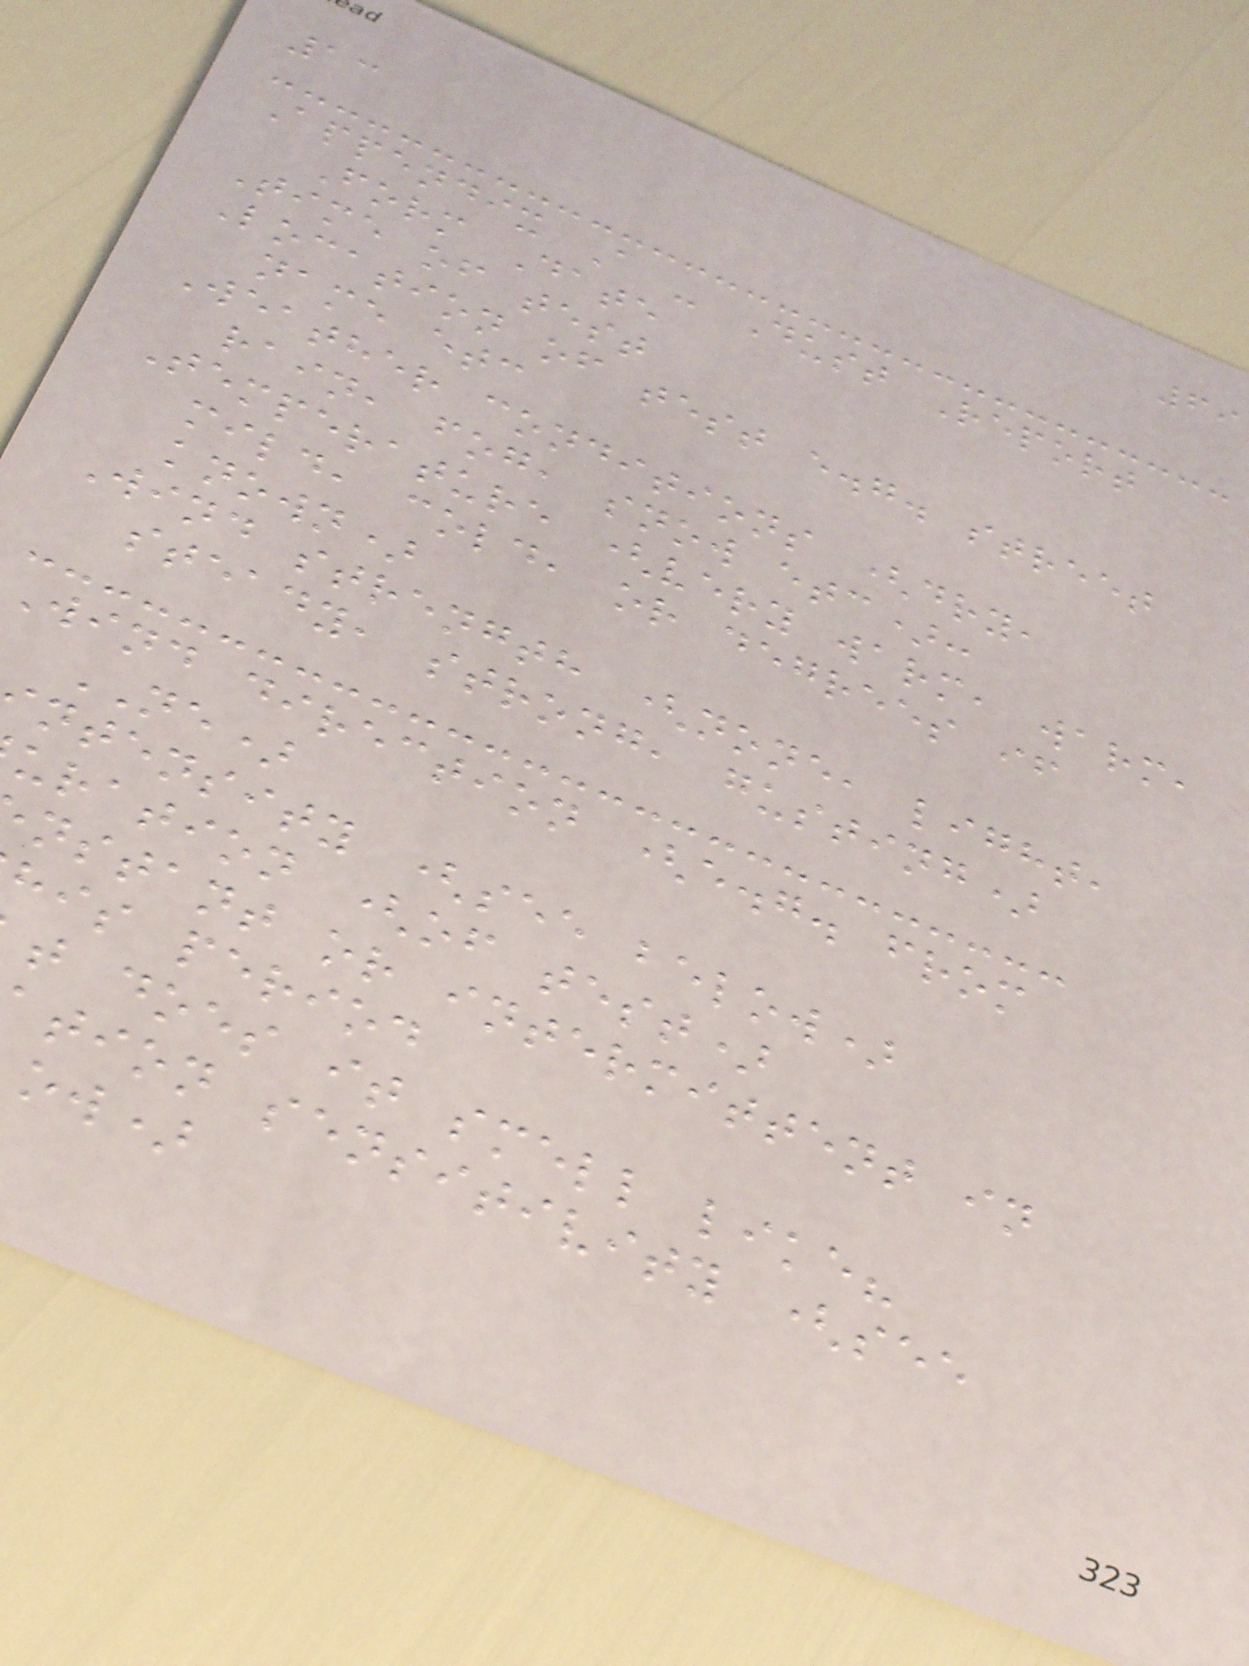69
13
Appendix A - Dust Report
Form Date
Time of test
Location of test e.g. street
name etc
Weather conditions (dry,
rain, fog, snow etc):
Temperature (very warm, warm,
mild, cold, or degrees if
known)
Wind strength (none, light,
steady, strong, gusting)
Wind direction (e.g. from
NE)
ntensity (see below)
uration (of test)
nstant or intermittent in
his period
t does it smell like?
tion sensitivity (see
ow)
